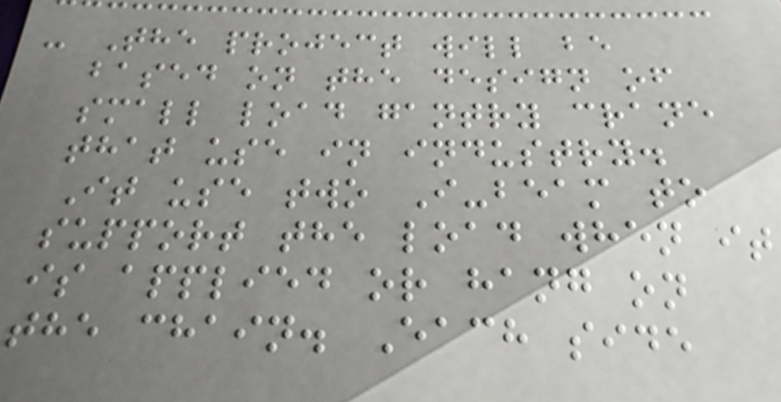- The project will be
based on the design of
small load gantry crane
that use in industry.
It use two I-beam to
support the load when it
is applied or hang on
the chain. Each side
